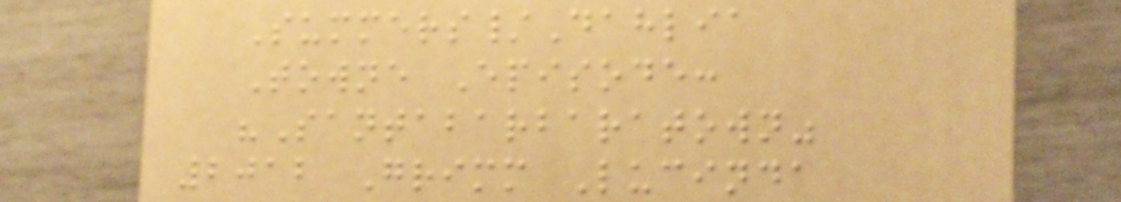Summers/Dahlia
Towne Episode:
"Santabarbaratown"
2012 Grimm Lucinda
